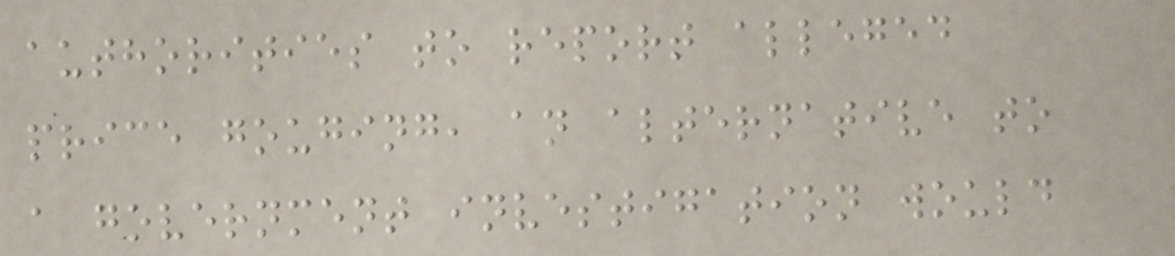authorities to report alleged
price gouging, an alternative to
a government investigation would
